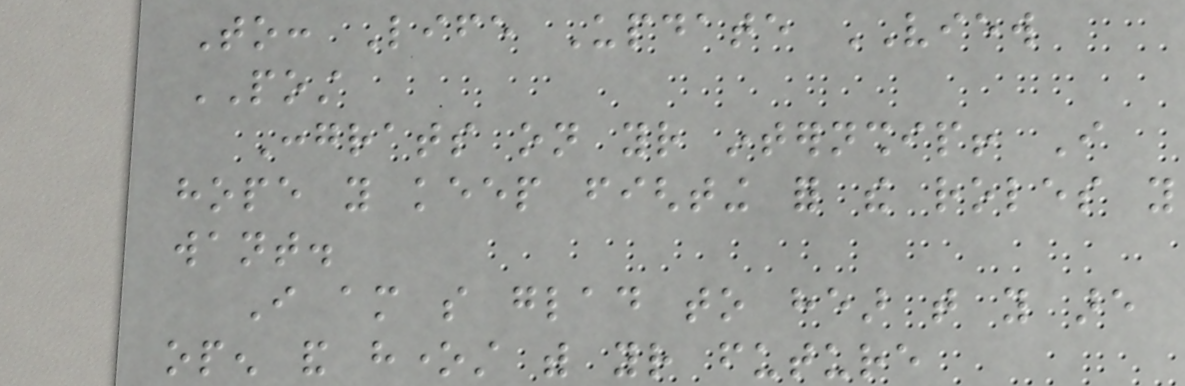To: Life Update VIEW
POST
Congrats on your internship! I
hope you keep fighting for the roles you
want.
I am so glad to hear that you are
open and honest with your future
